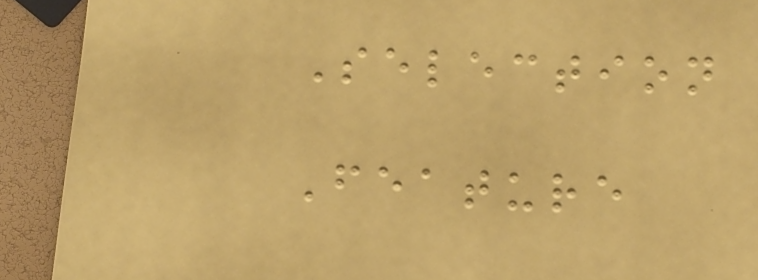Selection
Feature
